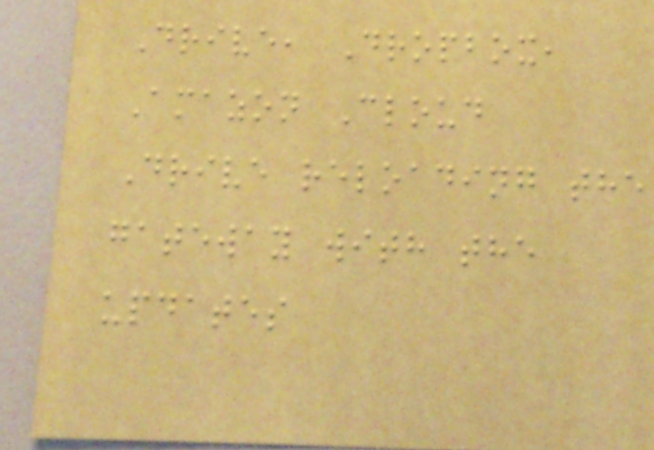Drive, Dropbox,
Amazon Cloud
Drive reloading the
gateway with the
updates
